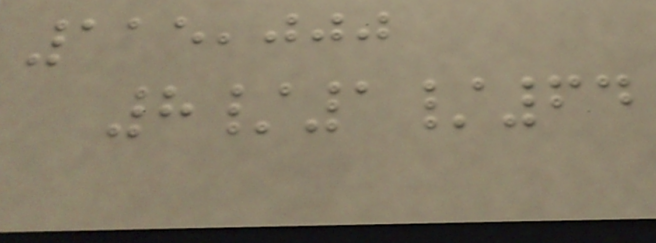115,000
8/1/64
